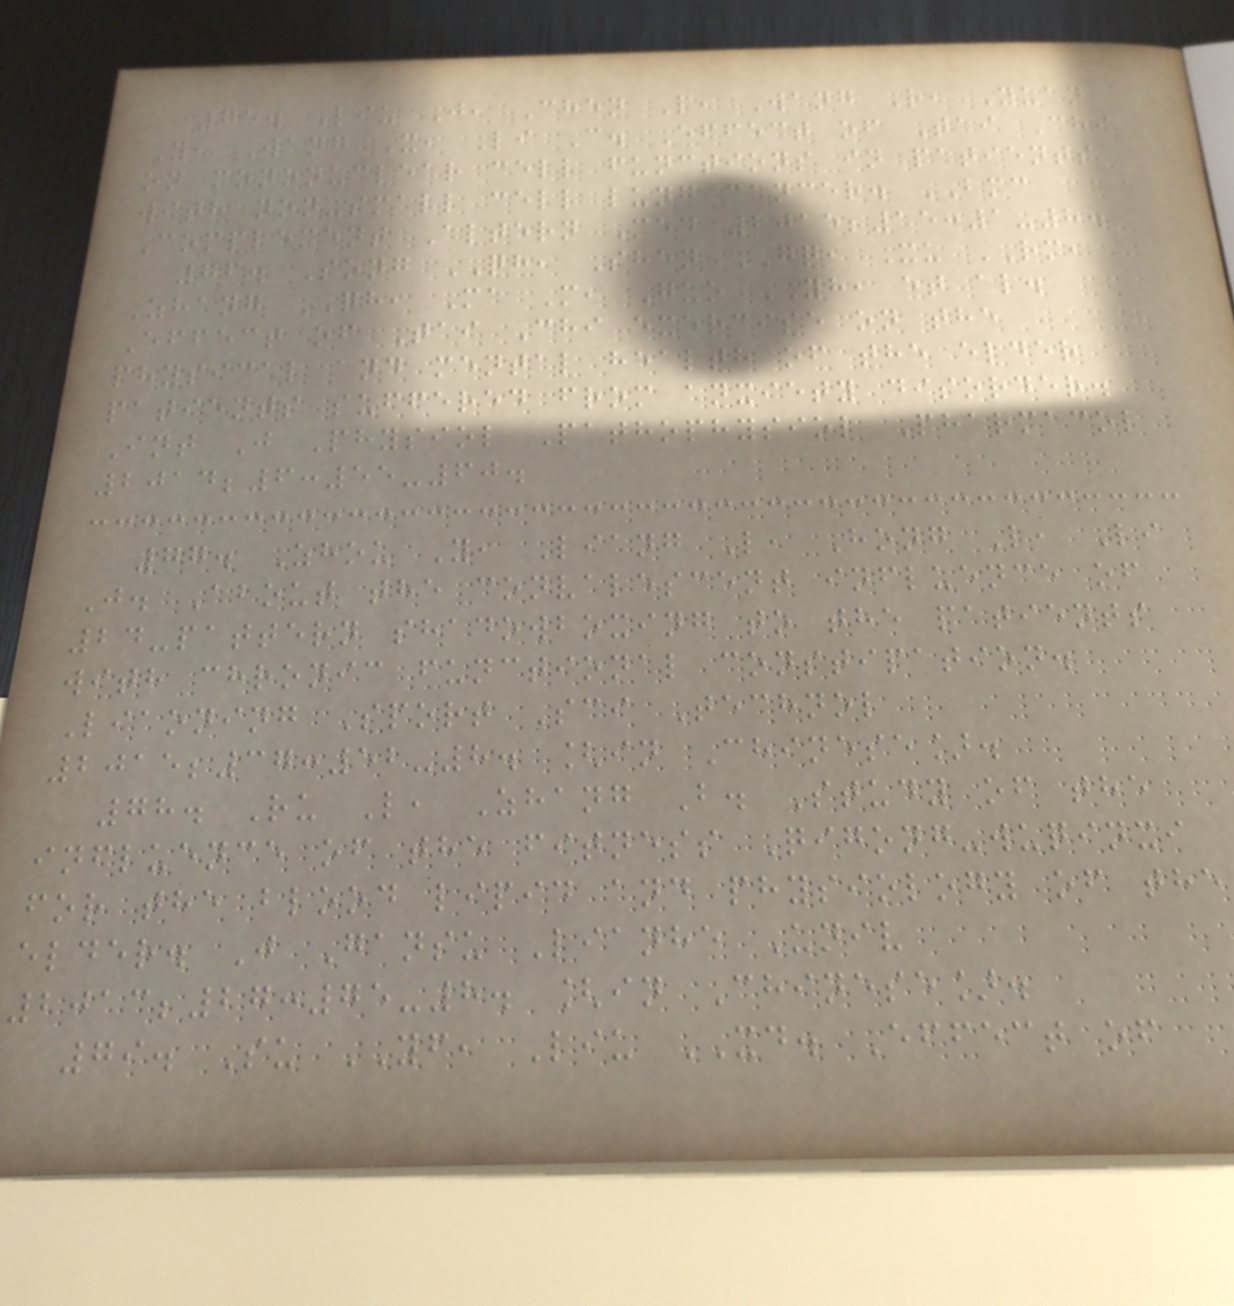75. Liu J, Chen P, Wang R, Yuan
Y, Wang X, Li C. Effect of Tai Chi
on mononuclear cell functions in patients
with non-small cell lung cancer. BMC
Complement Altern Med 2015;15:1-8.
76. Song QH, Shen GQ, Xu RM,
Zhang QH, Ma M, Guo YH, et al.
Effect of Tai Chi exercise on the
physical and mental health of the elder
patients suffered from anxiety disorder.
Int J Physiol Pathophysiol Pharmacol
2014;6:55-60.
77. Zhou Y, Liang L, Hong L, Li
J. About the convalescent influence of
24-pattern shadowboxing to the patients
with chronic functional constipation.
Liaoning Sport Sci Technol
2015;37:52-8. [in Chinese].
78. Ru L, Zhang B. Study of the
influence of the fitness Qigong-wuqinxi
for the blood lipid and physiology of the
elder. J Gansu Lianhe Univ
2013;27:75-8. [in Chinese].
79. Su YF, Liu XD. Effect of
